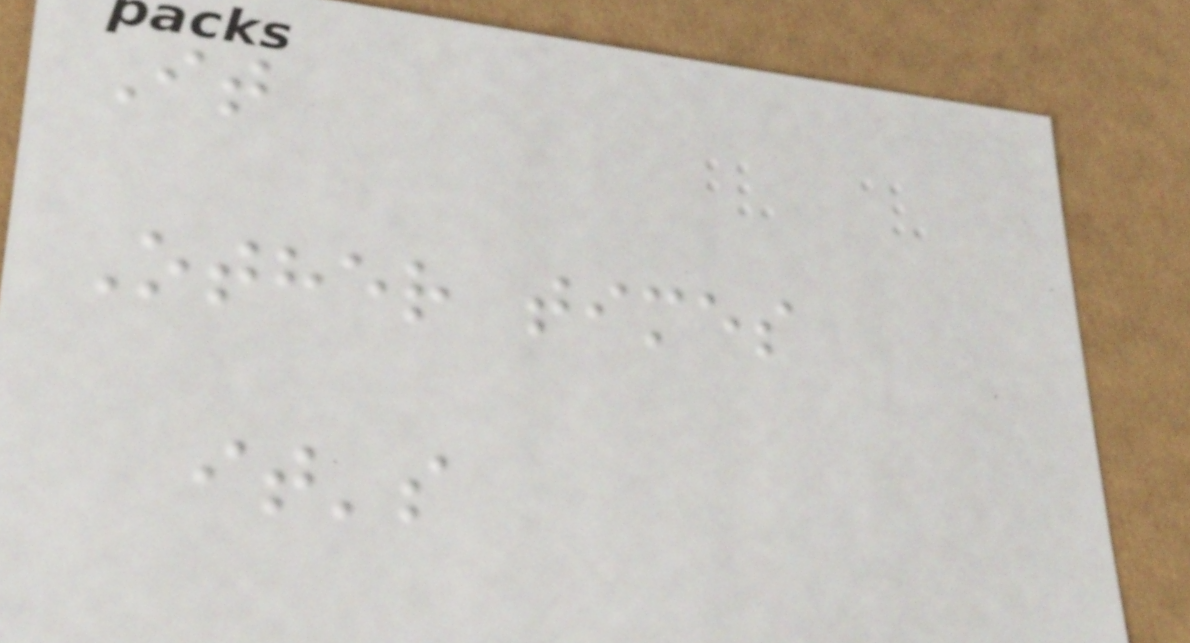It
Other times
it's
